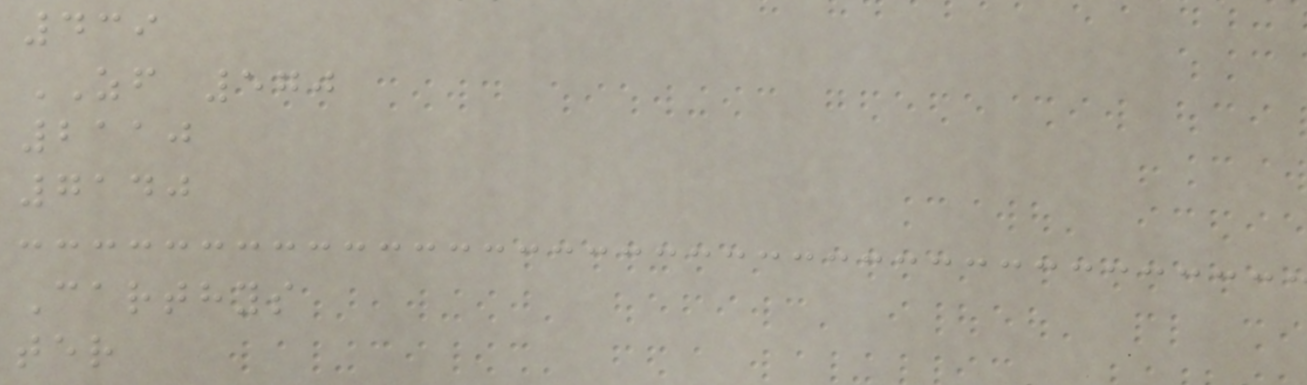439
ZF 570
2110
7140
Carthys
ter
